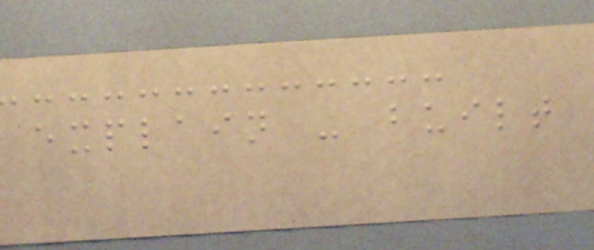explain - built
